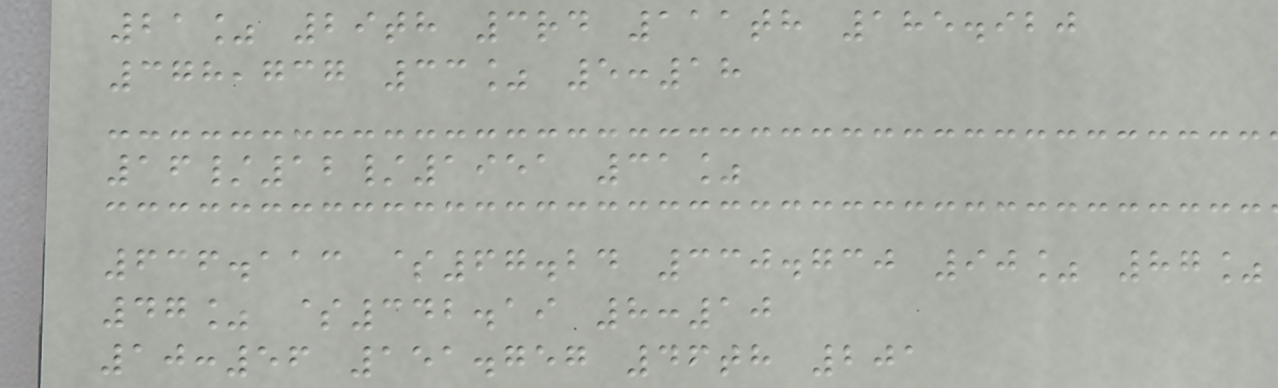21% 29th 3rd 111th 185.920
378,737 33% 5:18
16/12/1951 31%
636.113 $67.24 330.730 90% 87%
47% $342.19 8:10
10:56 151.757 46th 201
